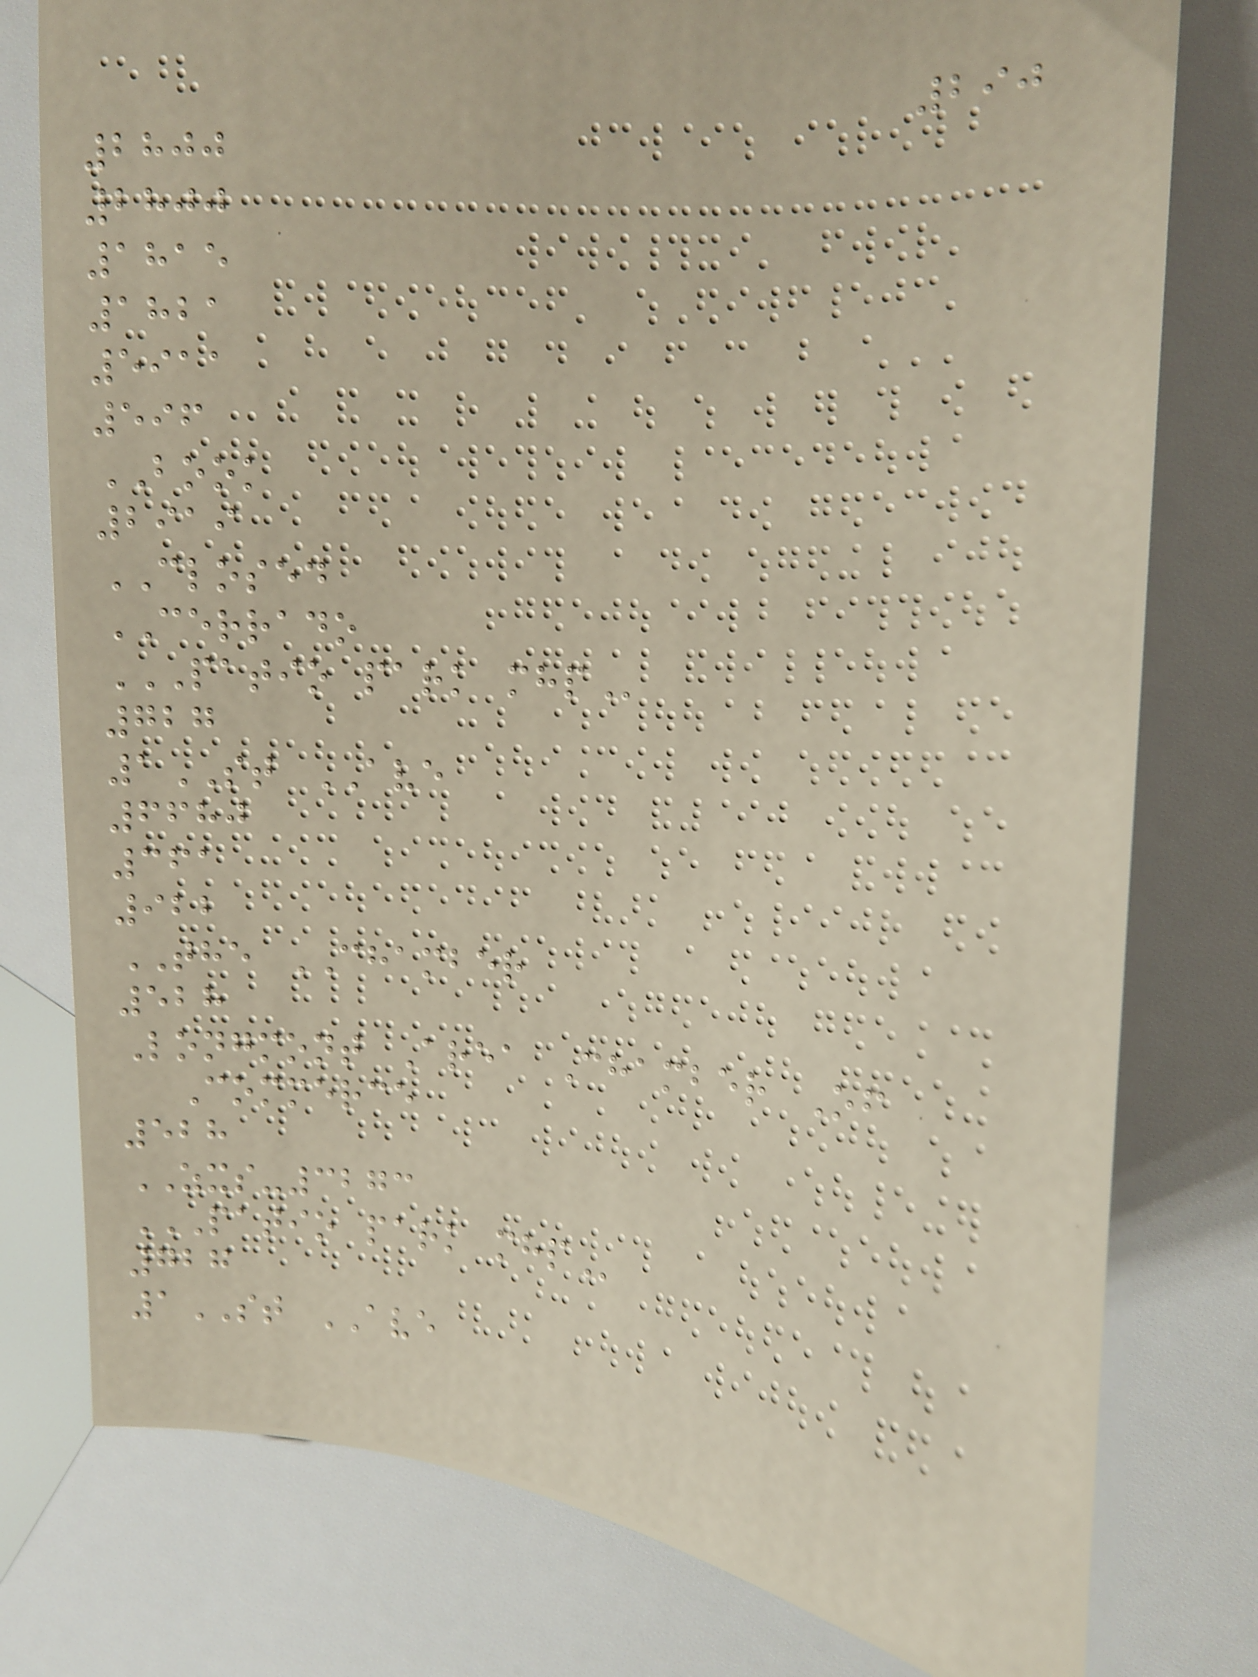290
2800
2800
1815
1821
5911
596
BOOK
2919
CLOSED
CERRADO
PATIO PARK MHP
727
1ST AVE
6680
361
922
THE CHAMBER
528
Longmont Area Chamber Of
Commerce
528
ZXS-3273
PATIO PARK MHP
727
1ST AVE
